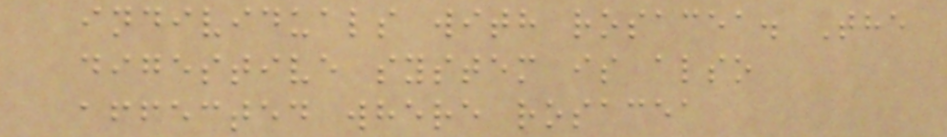individuals with rosacea. The
digestive system is also
affected where rosacea
